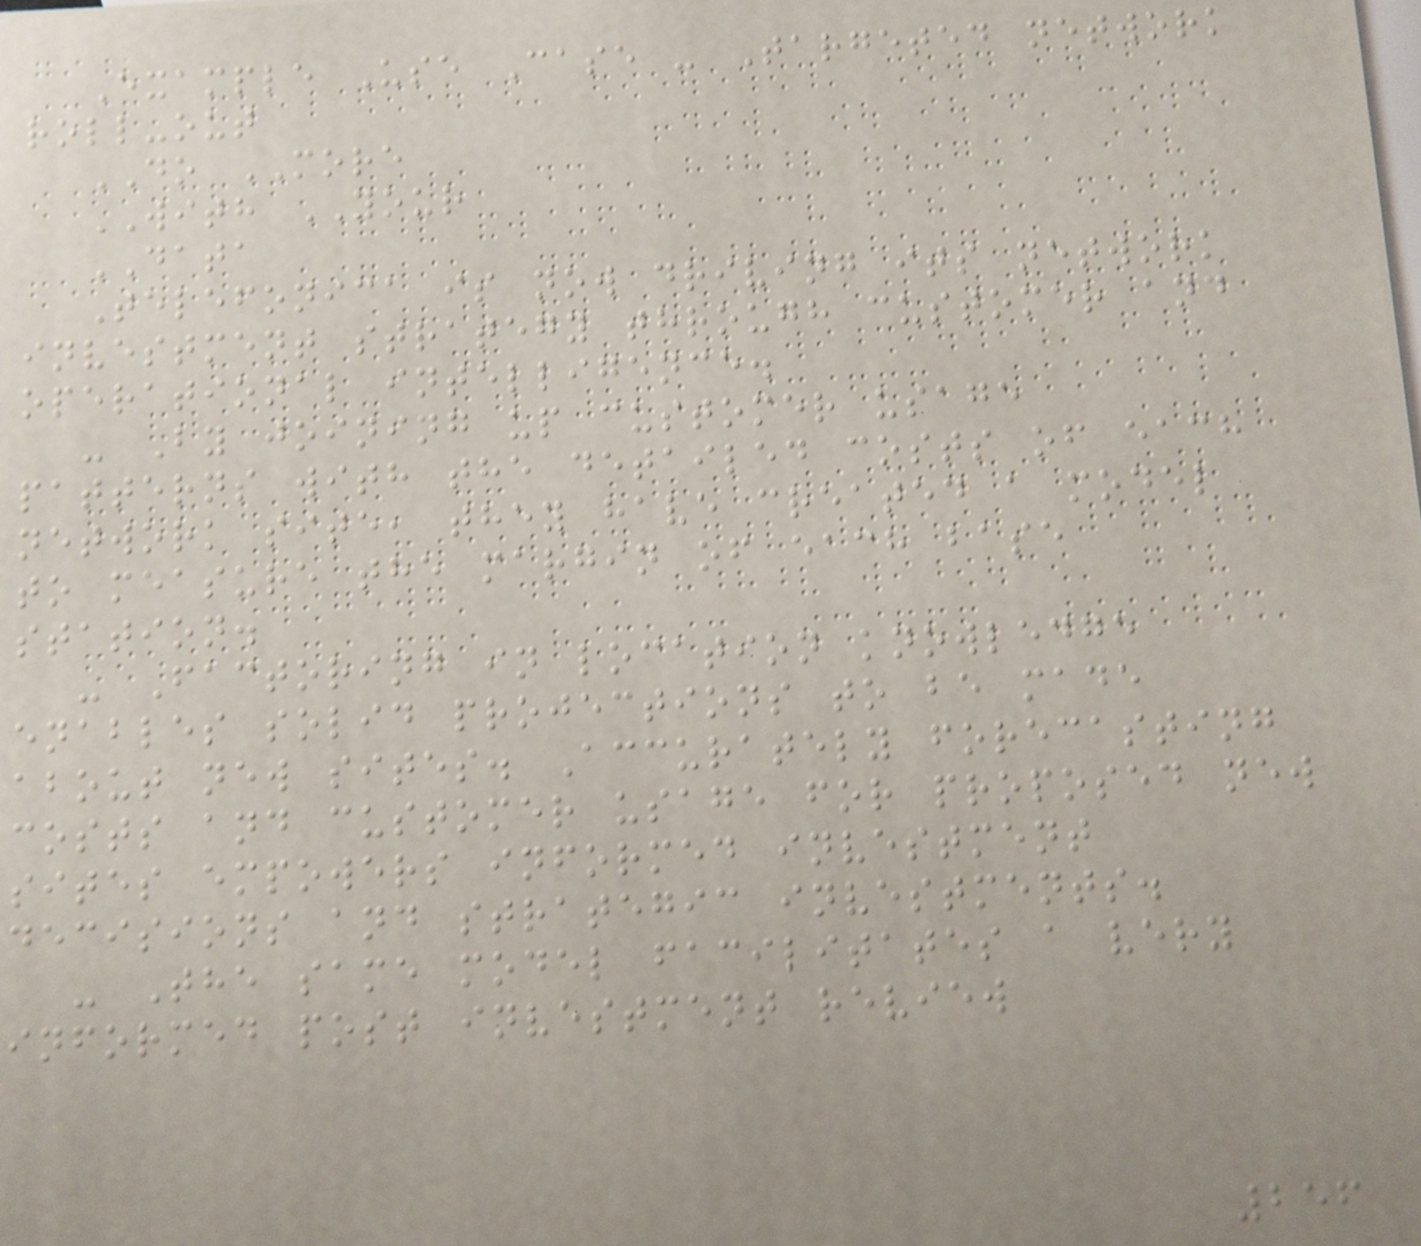Example Use Case - Targeted network
roll-out
DO MORE
WITH YOUR
DATA
Telefonica is now driving its network
investment strategy through customer and
operational intelligence.
- By joining up customer usage
patterns with the detailed costs of each
network site, they have created a model
to measure the margin of each base
station.
- Factoring in location knowledge
enables solid projections to be made
about new sites. Accurately forecasting
costs and customer usage for proposed new
sites empowers informed investment
decisions and strategic investments.
- The same model facilitates a very
informed post investment review
256
